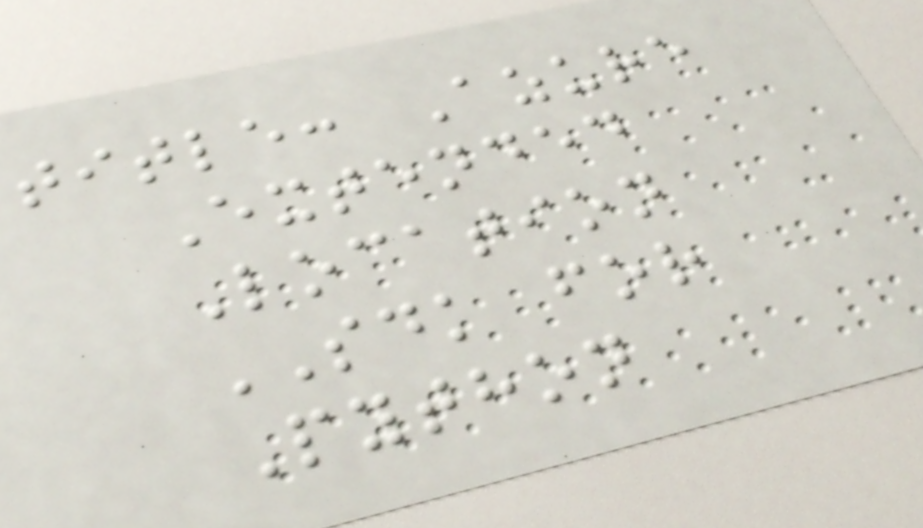title: Azure
Extended
Location
SDK for
Python
